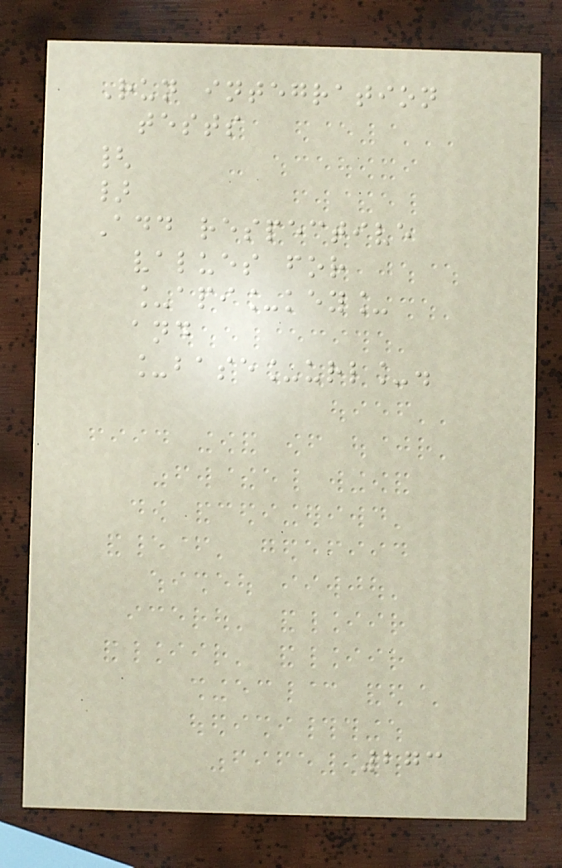Run integration
tests
{
}
Add respective
values for
_api_key_
and
_base_url_.
273
